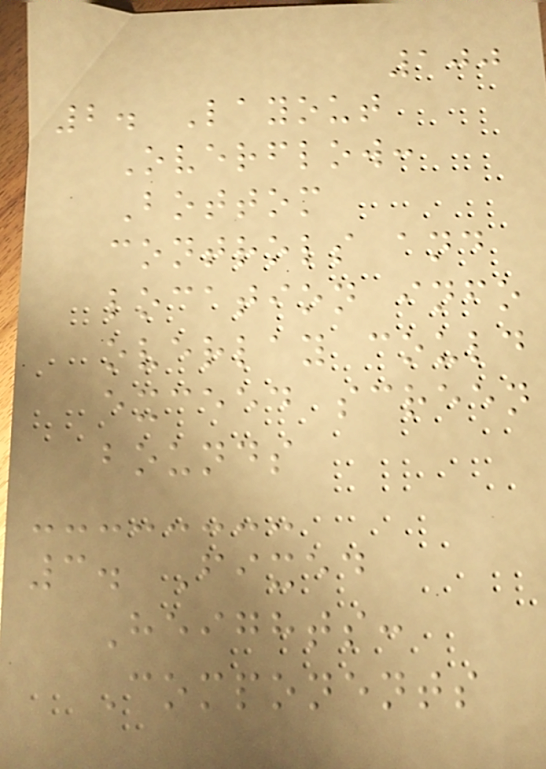100
2. Layout
Overflow:
Bottom
controls and
location info
overlay could
exceed screen
bounds
3. Fixed
Heights:
Components
